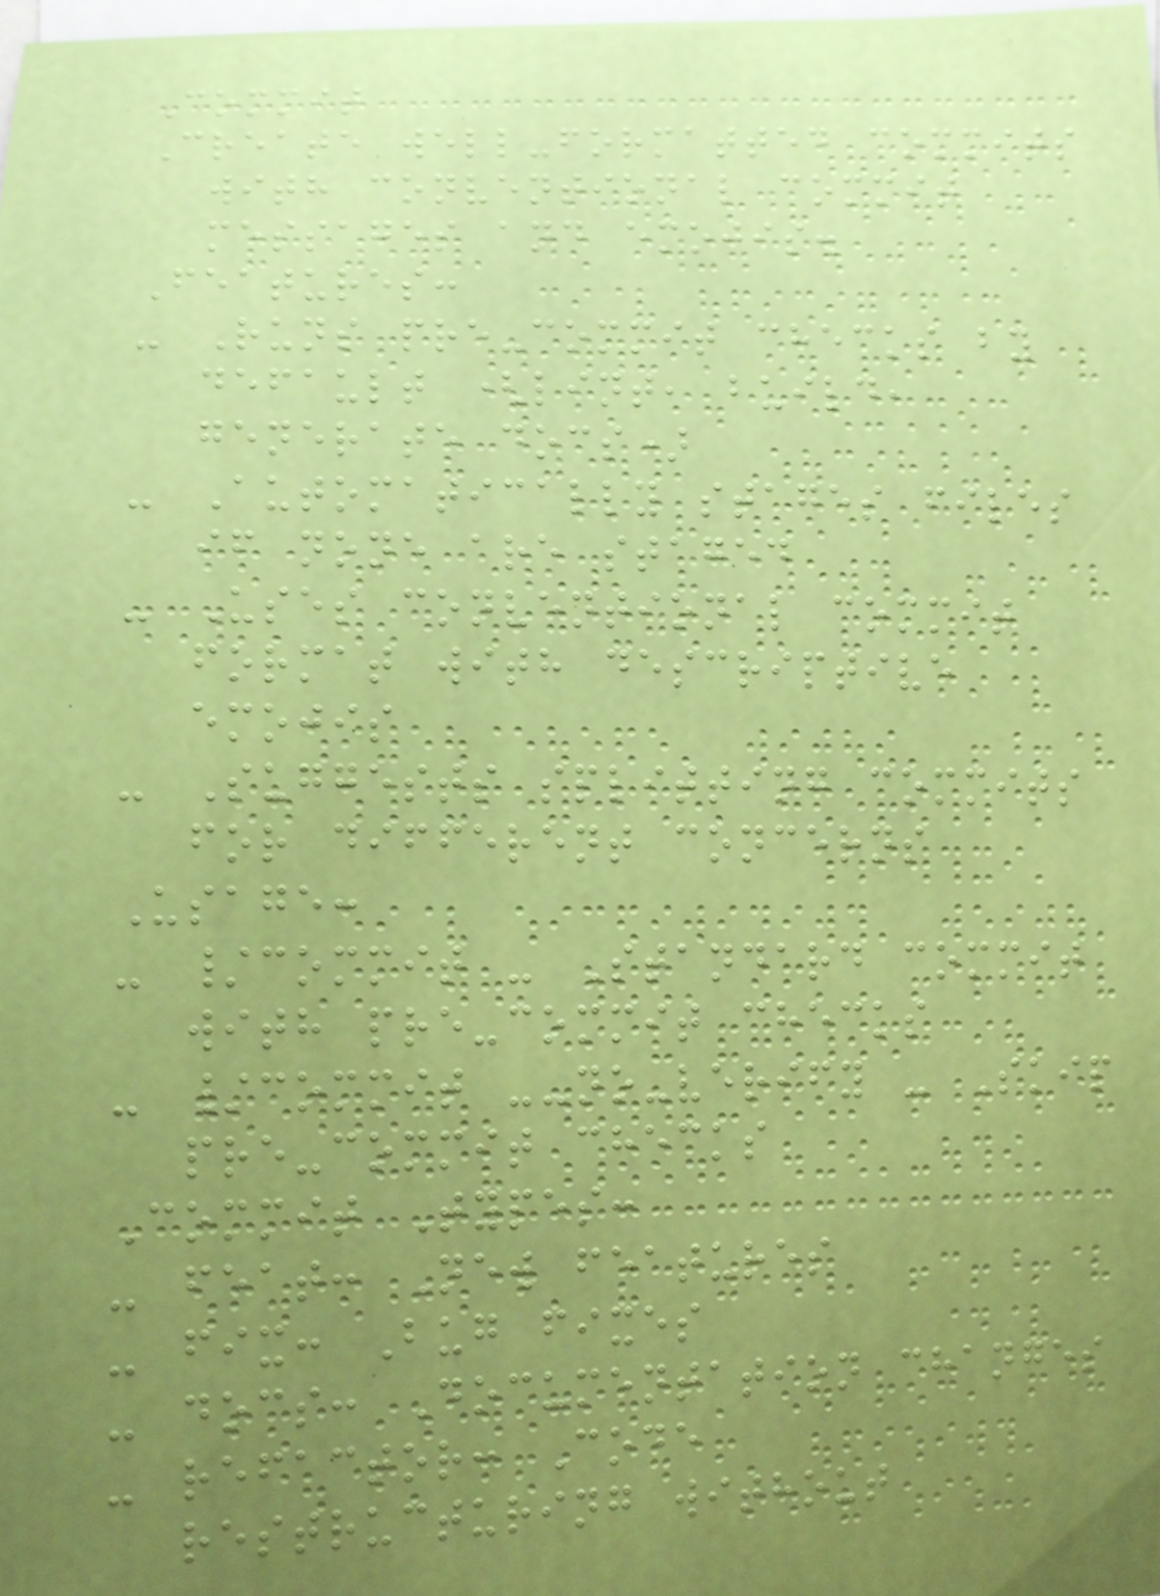Commit
Create well-formatted commits
with conventional commit
messages and emojis.
Features:
- Runs pre-commit checks by
default (lint, build,
generate docs)
- Automatically stages files
if none are staged
- Uses conventional commit
format with descriptive
emojis
- Suggests splitting commits
for different concerns
Usage:
- /commit - Standard commit
with pre-commit checks
- /commit --no-verify - Skip
pre-commit checks
Commit Types:
- feat: New features
- fix: Bug fixes
- docs: Documentation changes
- refactor: Code
restructuring without
